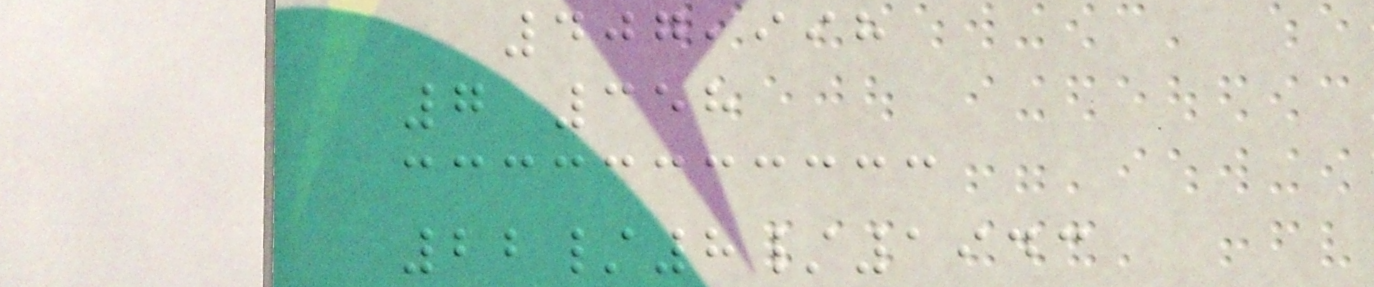407,998
7 358
22/8/1943
